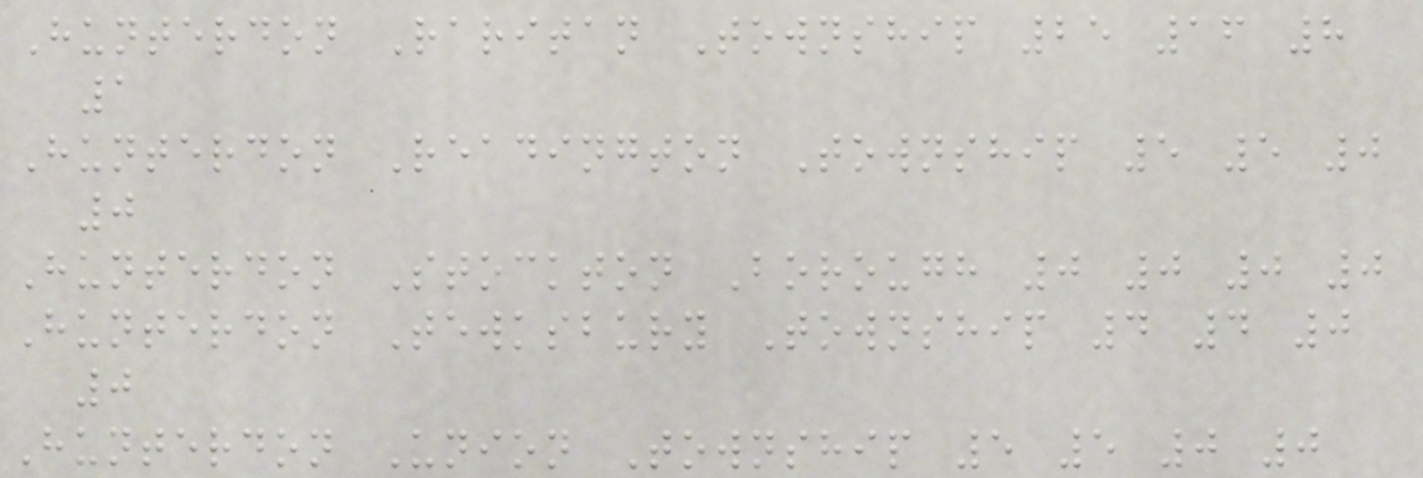Hunterdon Raritan Township 25 16 8
1
Hunterdon Readington Township 5 5 0
0
Hunterdon Stockton Borough 0 0 0 0
Hunterdon Tewksbury Township 4 4 0
0
Hunterdon Union Township 5 5 0 0
